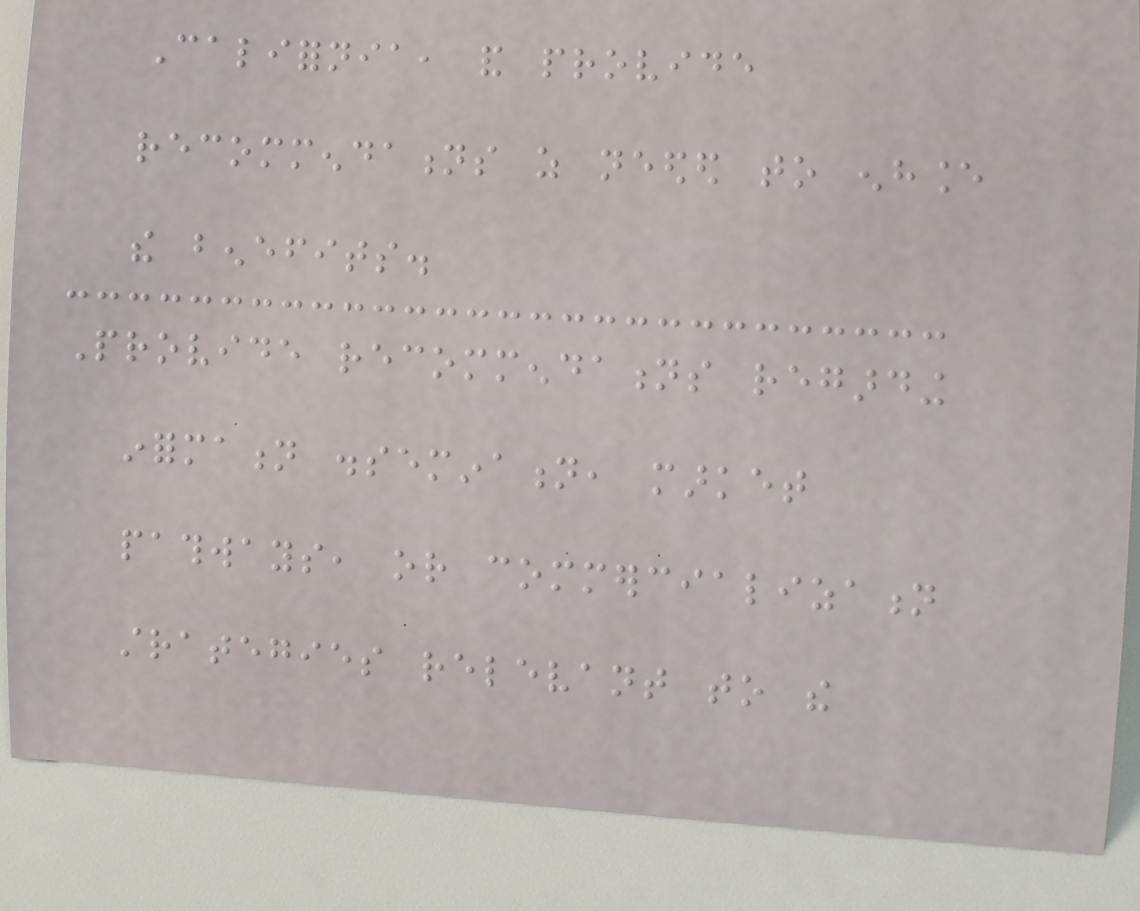California, and provide
recommendations as needed to enhance
the benefits.
Provide recommendations regarding
information dissemination, market
pathways, or commercialization
strategies relevant to the
